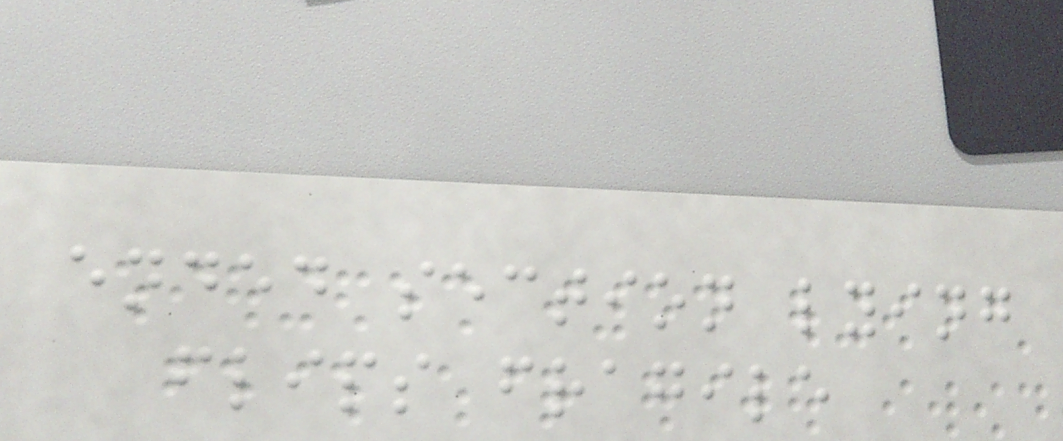ended section lying
flips fragile
